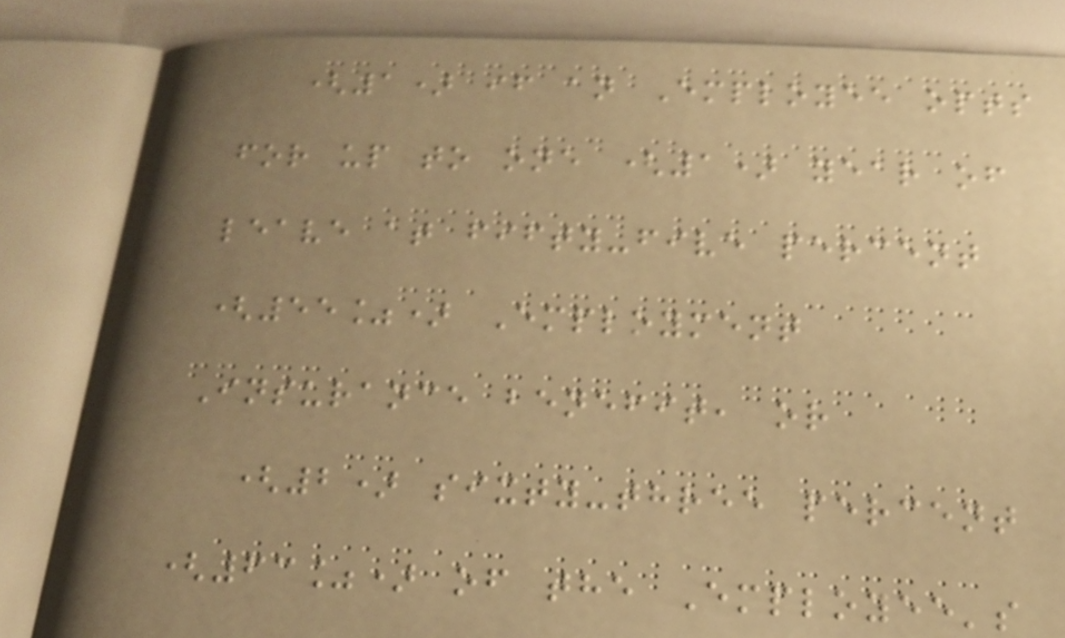(1) if an Employee opts
for up to one (1) year of
leave at fifty-five percent
(55%) Employment
Insurance benefit, or
(2) sixty-three percent
(63%) of the Employee's
